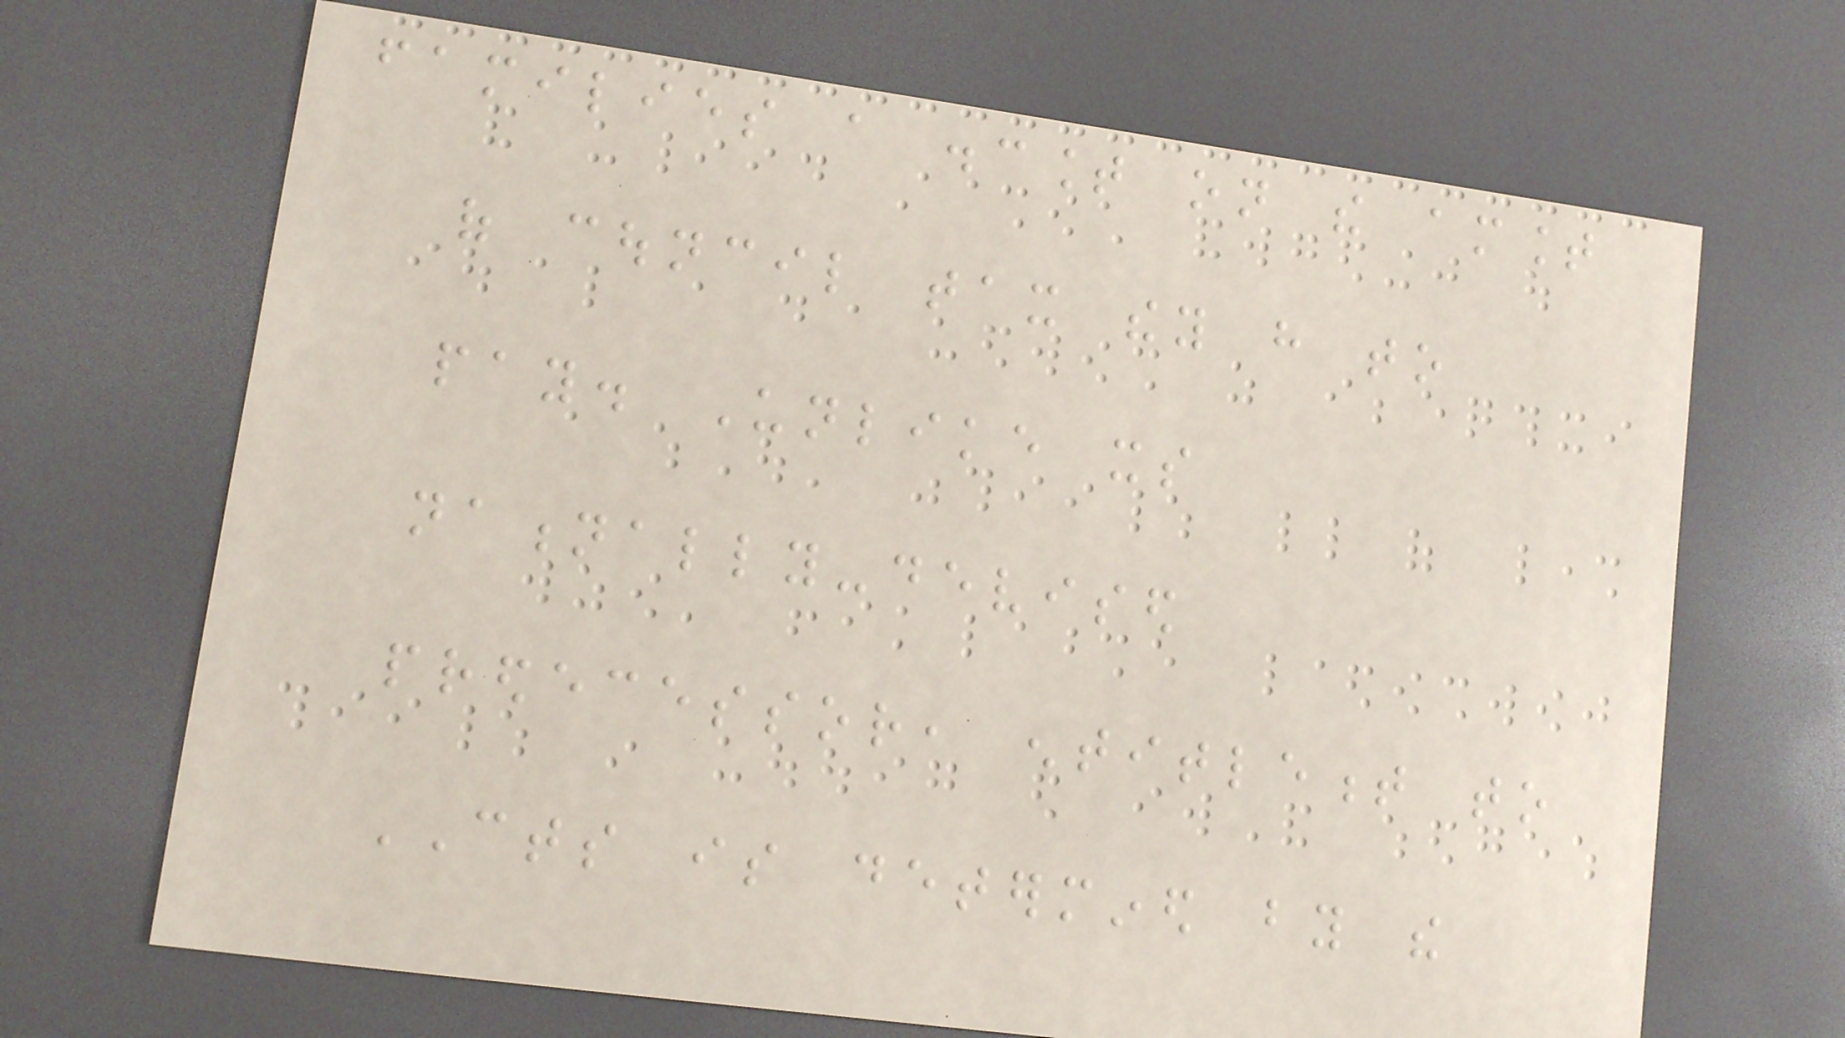families a discount on the amount
of council tax they have to
pay. Unlike its
nationally-devised
predecessor, entitlement to
CTS is determined by the
